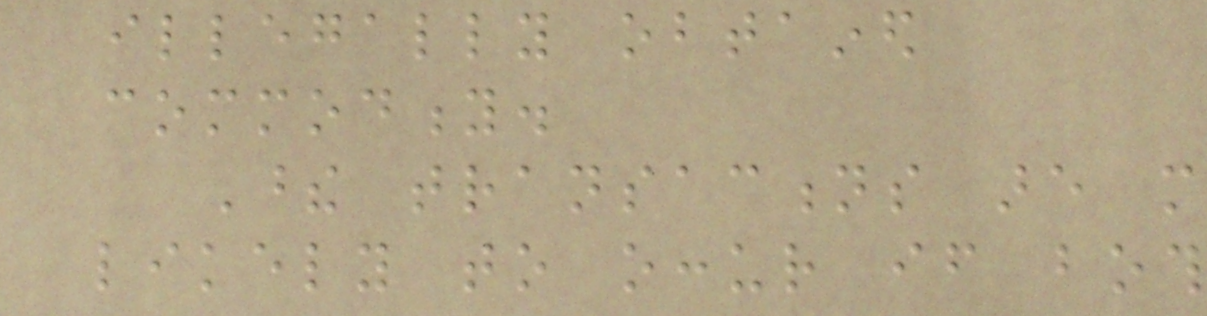illegally obtained
commodity.
These transactions are more
likely to occur if both
